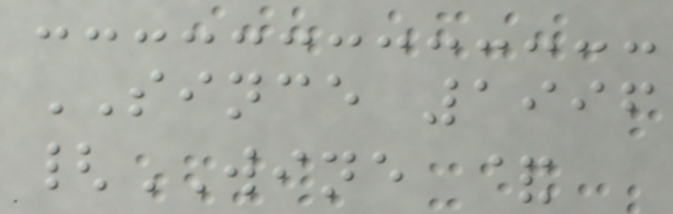SINCE 1996
{WINE &
